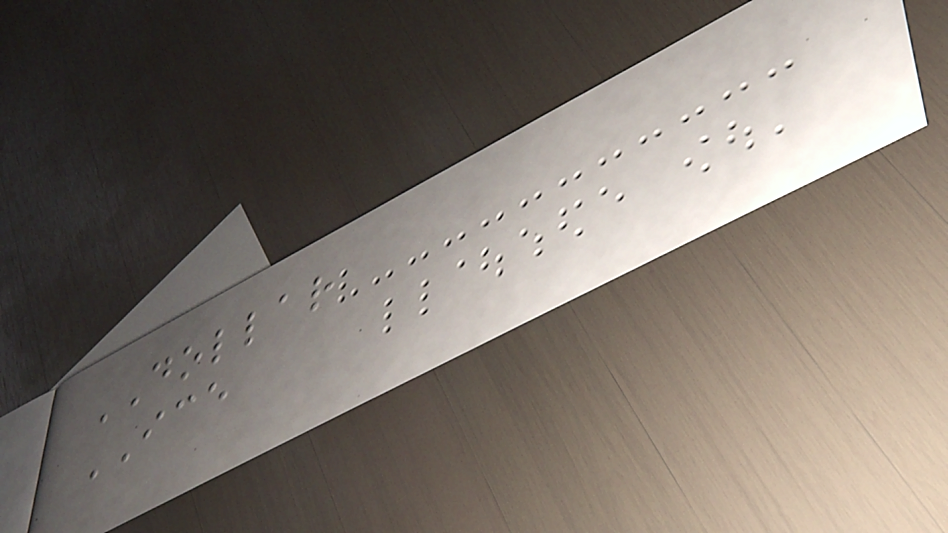DOLLAR
ICE
